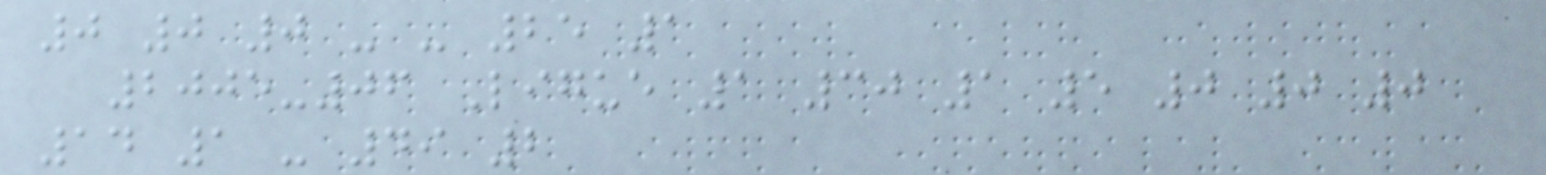0 0 0 - - 25 1
2005-06 Ligue 1 30 1 5 0 0 0
14 1 - 49 2
